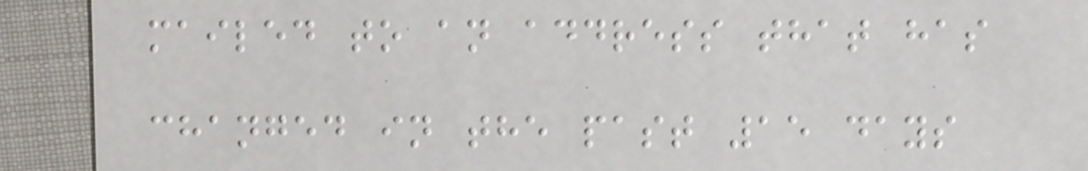mailed to an address that has
changed in the past 15 days
